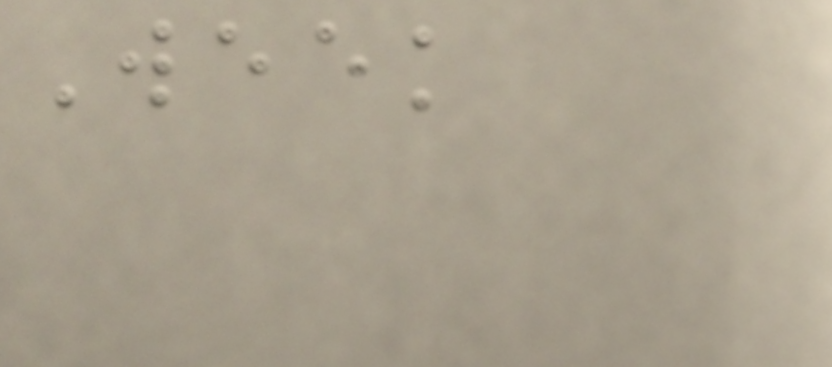Week
